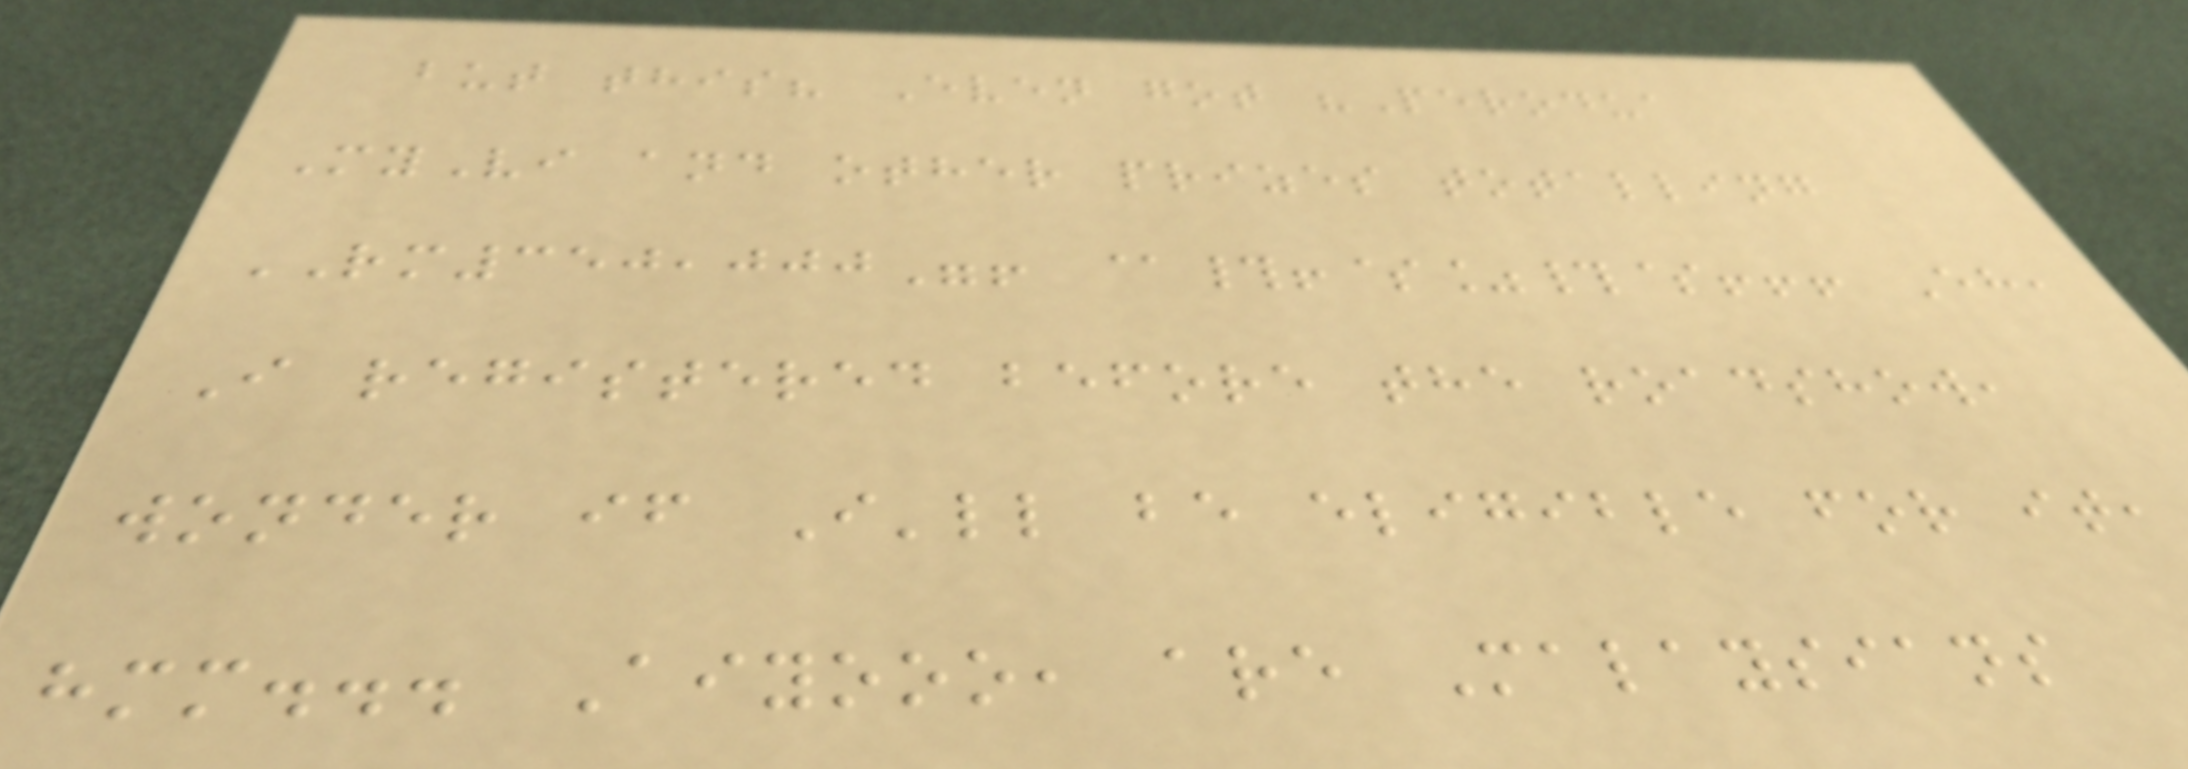but this? Even got "Perodua
MyVi and other prizes totalling
RM350,000"! @#!$%#$!!! Eh,
I registered before the roadshow,
wonder if I'll be eligible for it,
hmm... Aiyooo, are Malaysians
